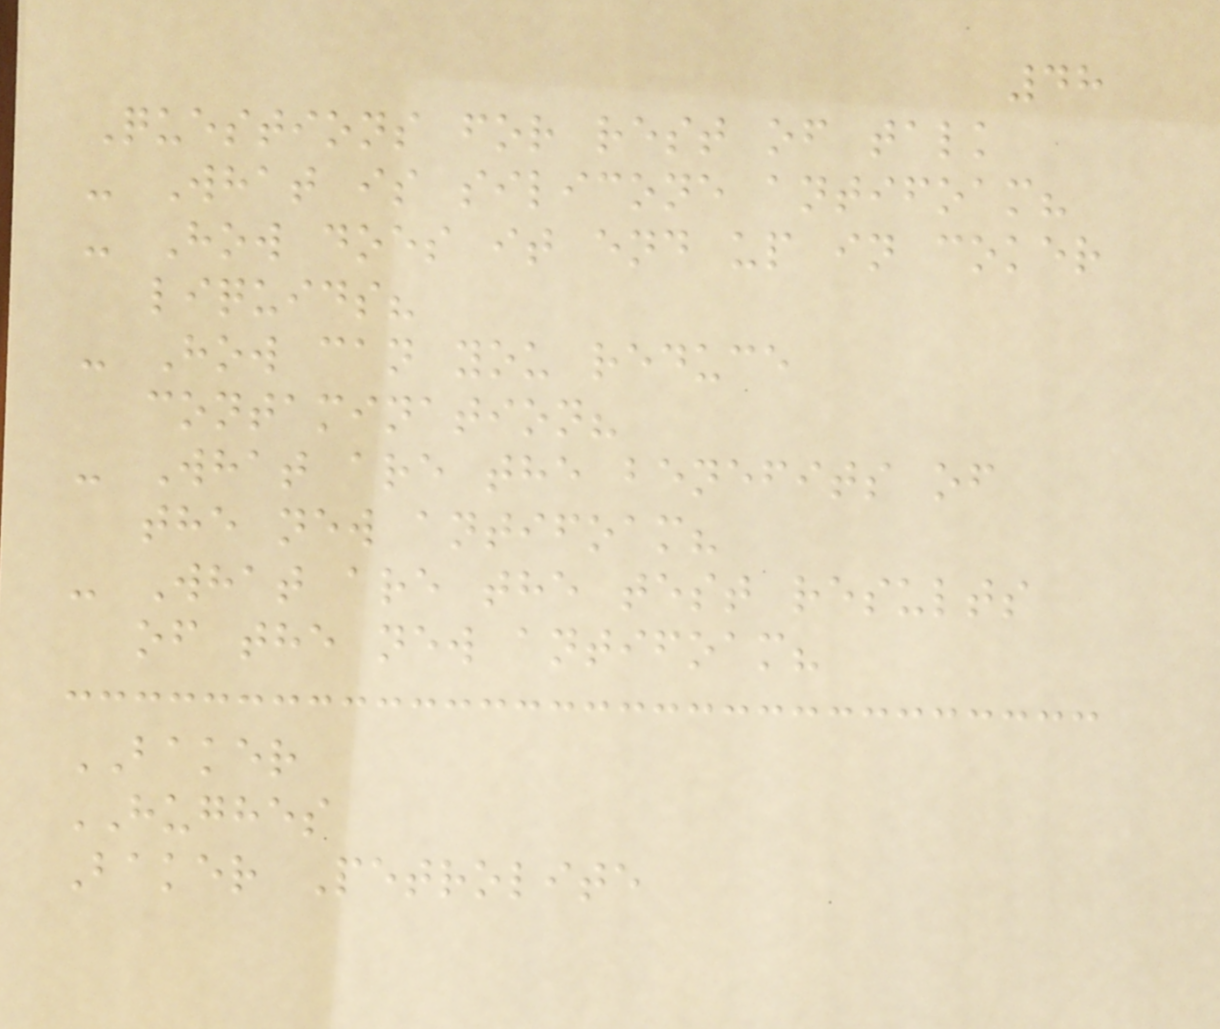48
Questions for rest of talk
- What is silicone antifoam?
- How does it end up in coker
liquids?
- How can you reduce
contamination?
- What are the benefits of
the new antifoam?
- What are the test results
of the new antifoam?
BAKER
HUGHES
Baker Petrolite
